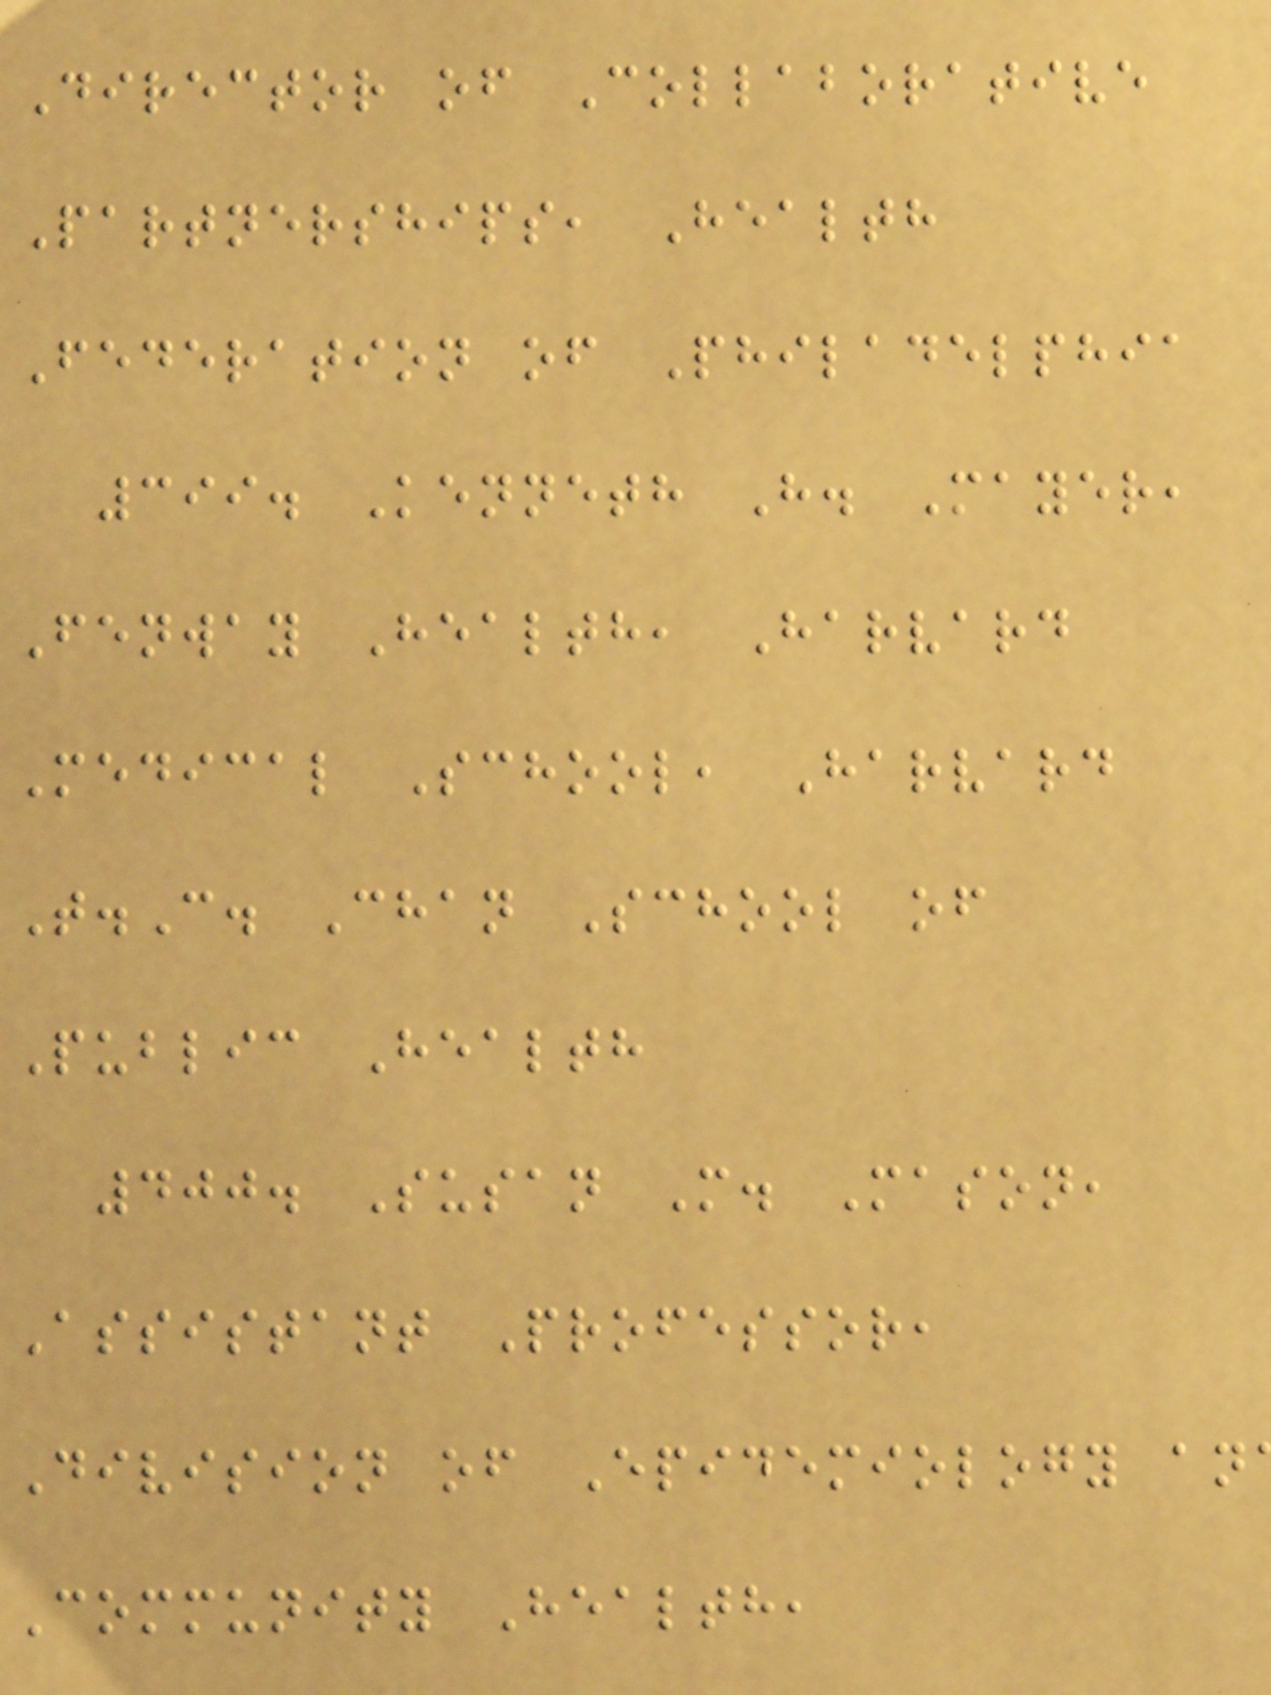Director of Collaborative
Partnerships, Health
Federation of Philadelphia
399. Kenneth H. Mayer,
Fenway Health, Harvard
Medical School, Harvard
T.C. Chan School of
Public Health
400. Susan M. Mason,
Assistant Professor,
Division of Epidemiology an
Community Health,
